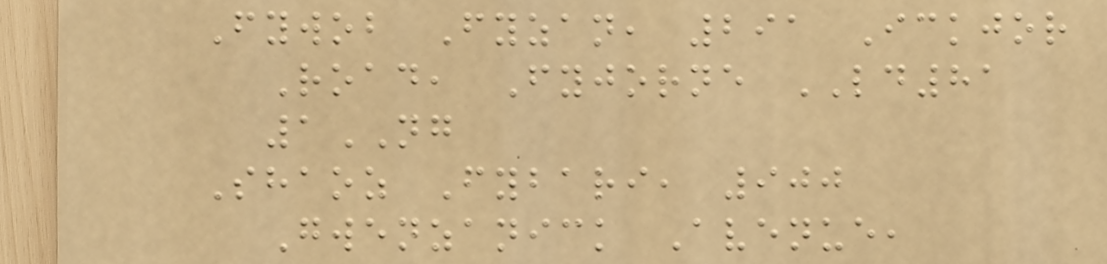Fywob Fyzan, 291 Ickjor
Road, Fyjorne LD81
1NG
Shaoz Fybari, 900
Gwenzanick Avenue,
